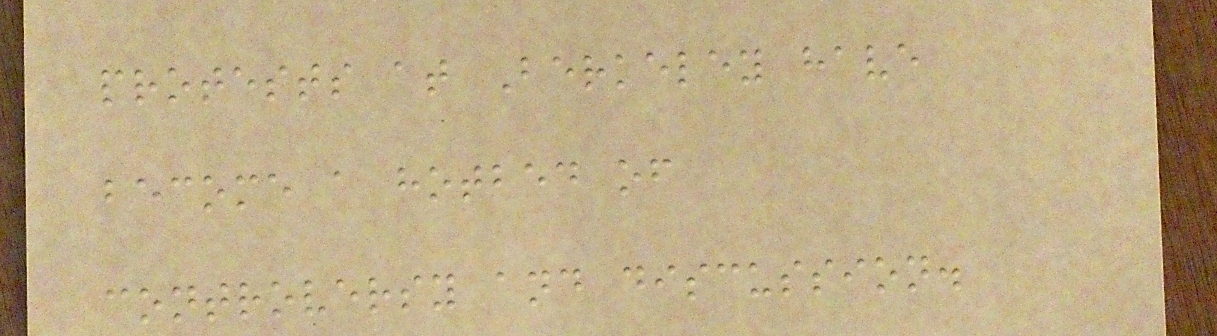protests at Berkeley have
become a hotbed of
controversy and discussion.
